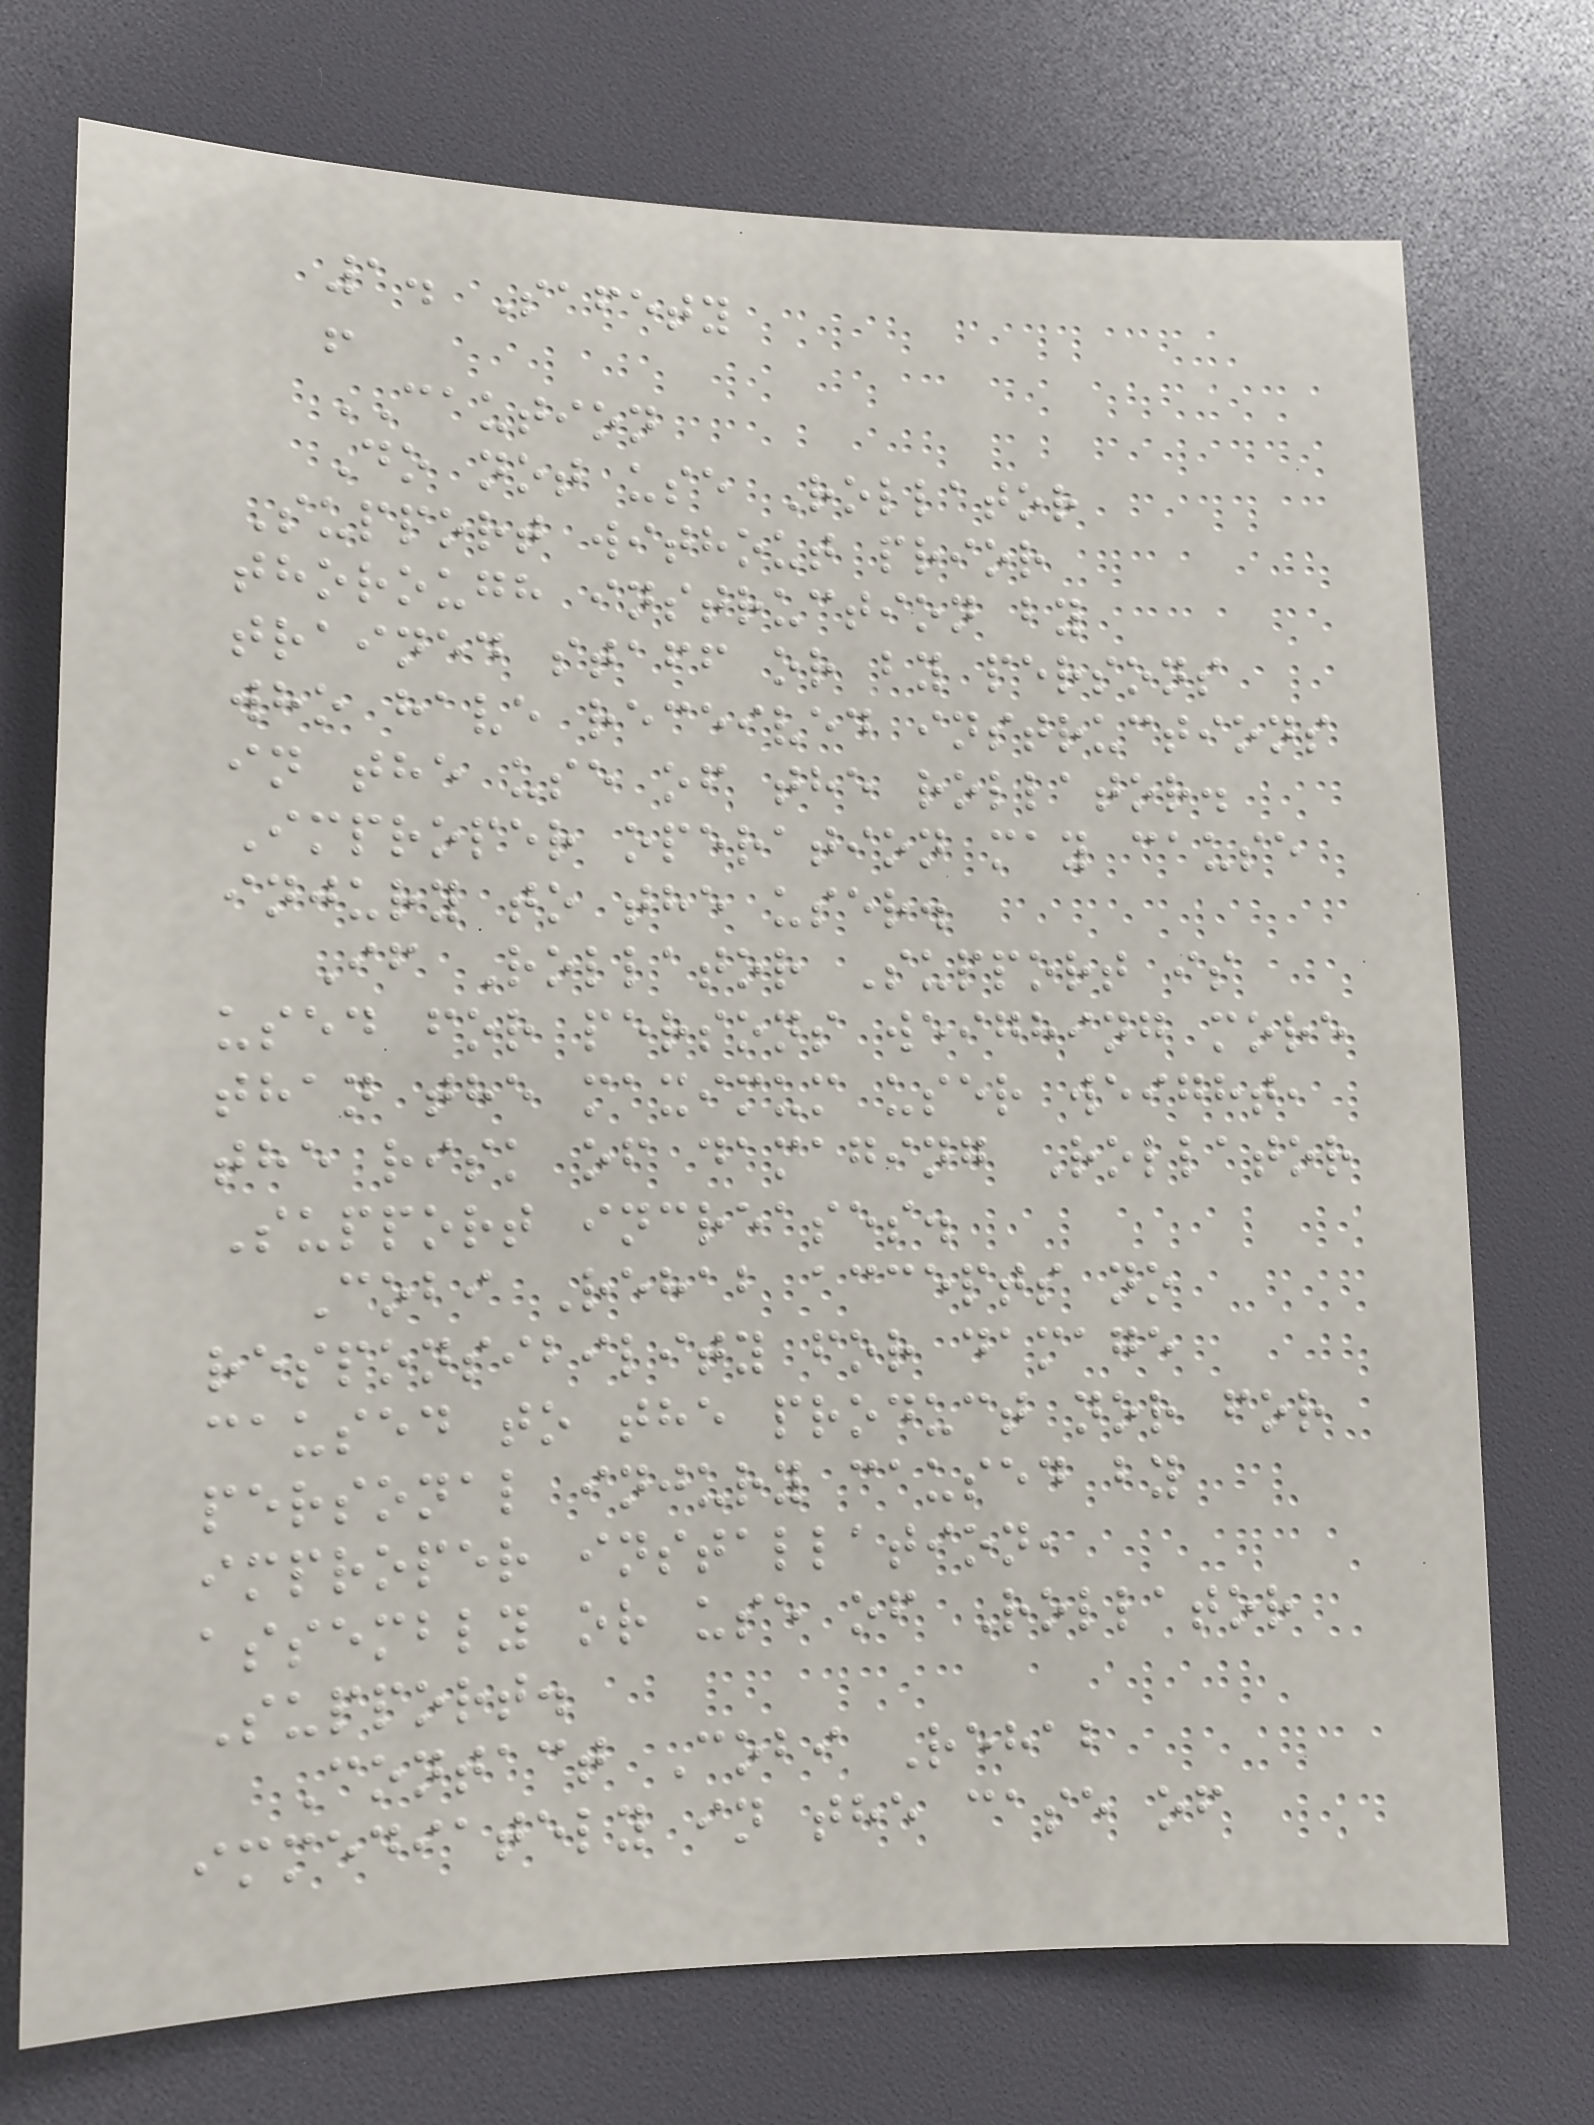1. Safety
!
CAUTION
Do not use Rollator
Support without prior
thorough instruction by
trained staff or by persons
who have received instructions
in the use of the rollator.
Improper operation may cause
injury to the user.
If Rollator Support is
used for persons weighing more
than the maximum user weight,
the risk of damaging Rollator
Support increases.
Cobi Rehab accepts no
responsibility for damage
caused to the product nor for
personal injury caused by
improper installation,
assembly or use of Rollator
Support.
Contact Cobi Rehab
immediately in the case of
